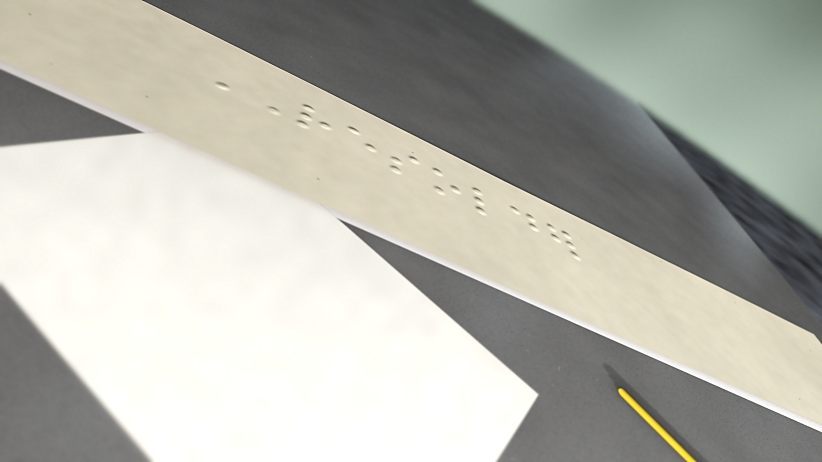RESOLDER
